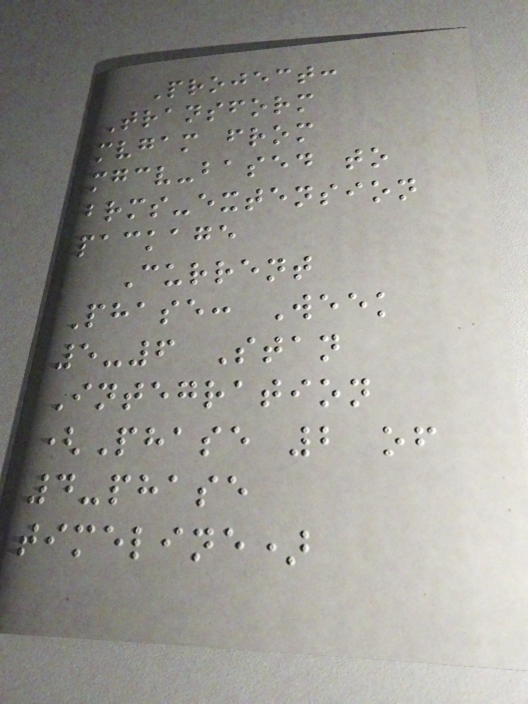Project:
Transform
mvgam from
mgcv-based to
brms-extension
package
Current
Phase: Week
5-6 Stan
Integration
(Phase 2 of
4-phase
timeline)
